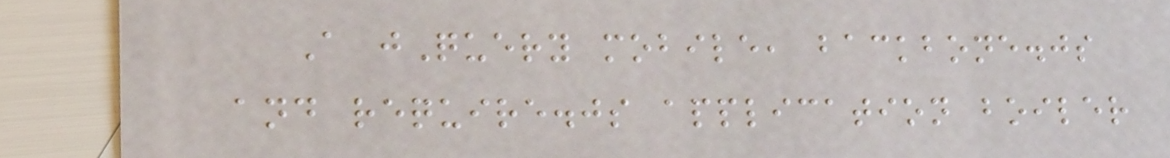A jQuery mobile, backbone.js
and require.js application boiler
